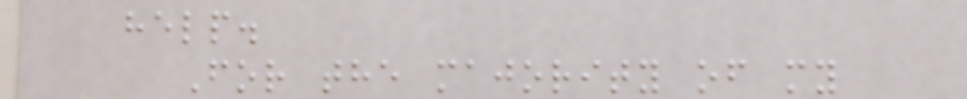help.
For the majority of my
